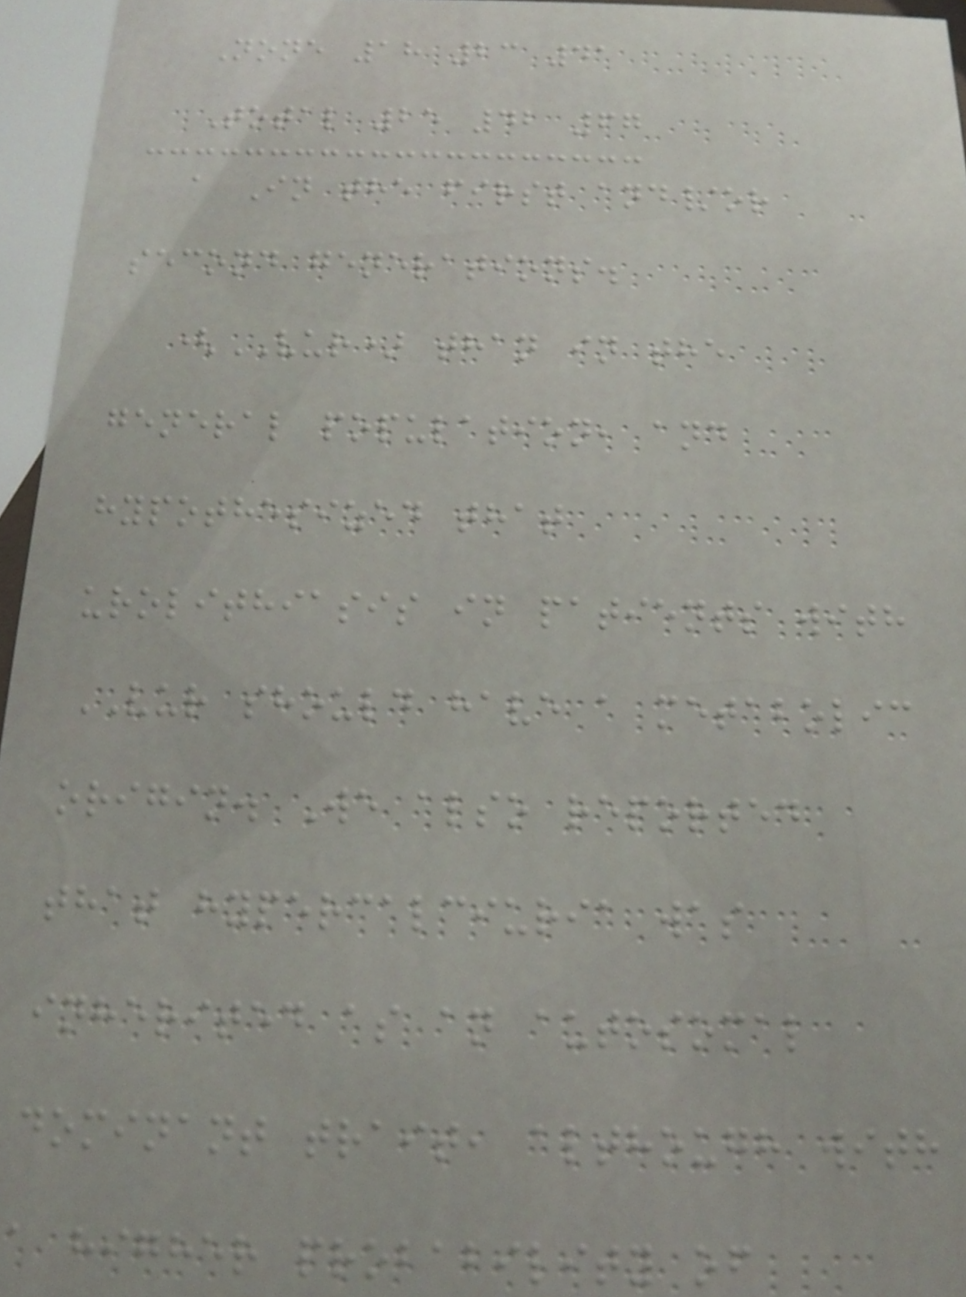None 18 23 41
Total 25 42 67
a In the first and/or
second generations.
(VUR) than in the
general population, and
hypothesized that
urolithiasis in patients with
VUR should have a metabolic
origin. We also reported
that hypercalciuria was
inherited as an autosomal
dominant trait, although with
a higher probability of
